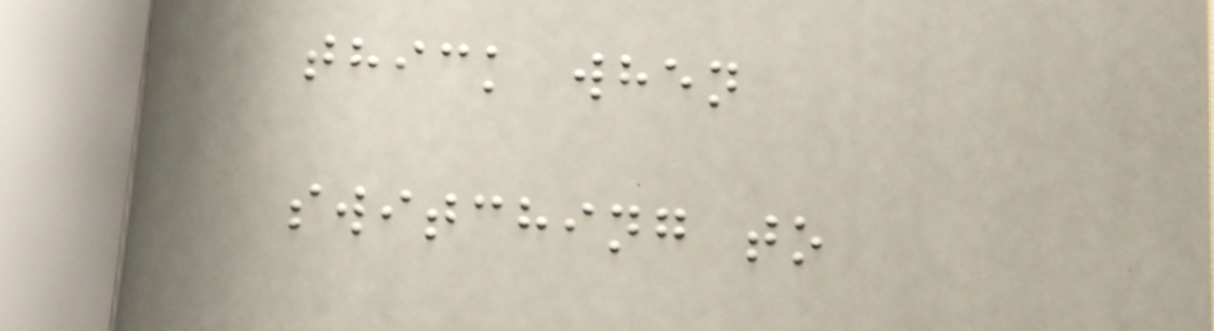thick when
switching to
